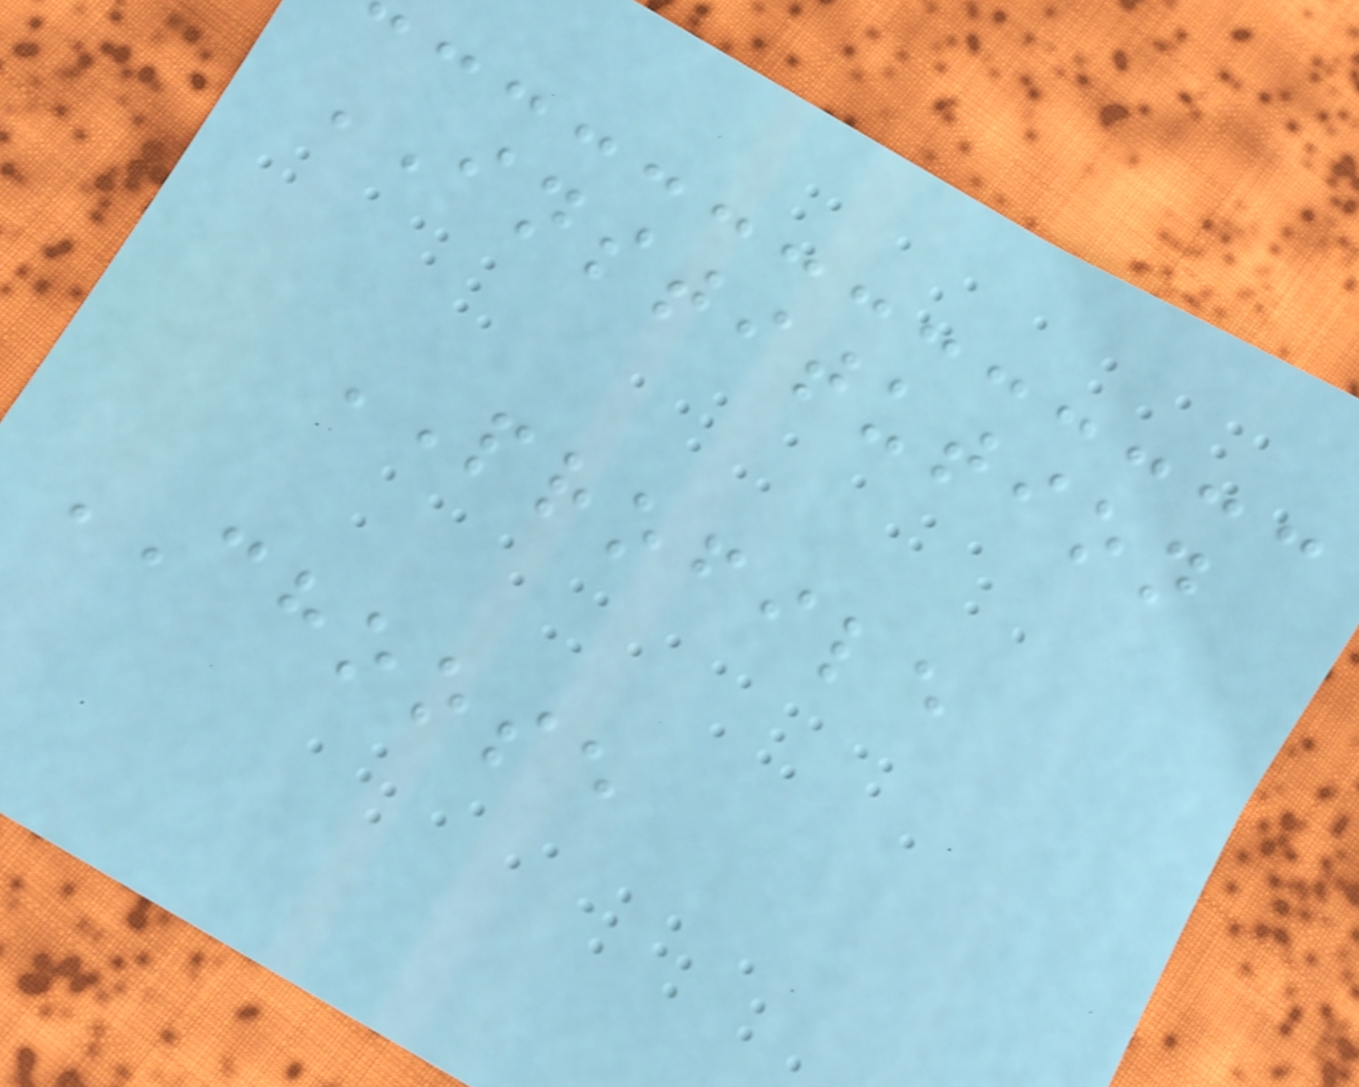INSTITUTION
PROFILE
CHOOSE
